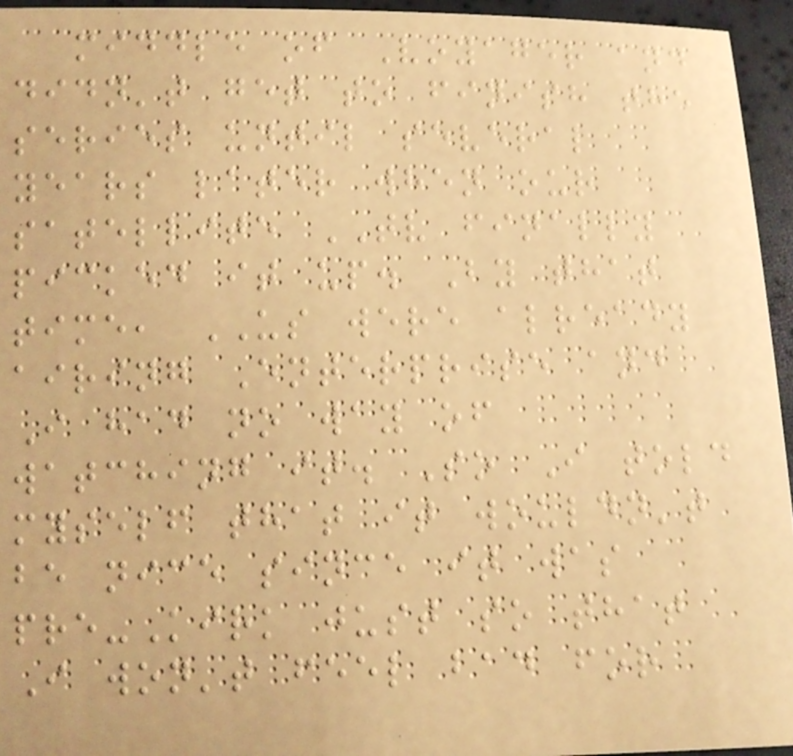middle of Voyager and
didn't get to finish the
series until several
years later when our
satellite TV finally
picked it up. By that
time, US were already
airing Enterprise and
I had no way of
watching it. So I told
myself that it wouldn't
be nice since it was
pre-Kirk just so that
I won't feel bad for
